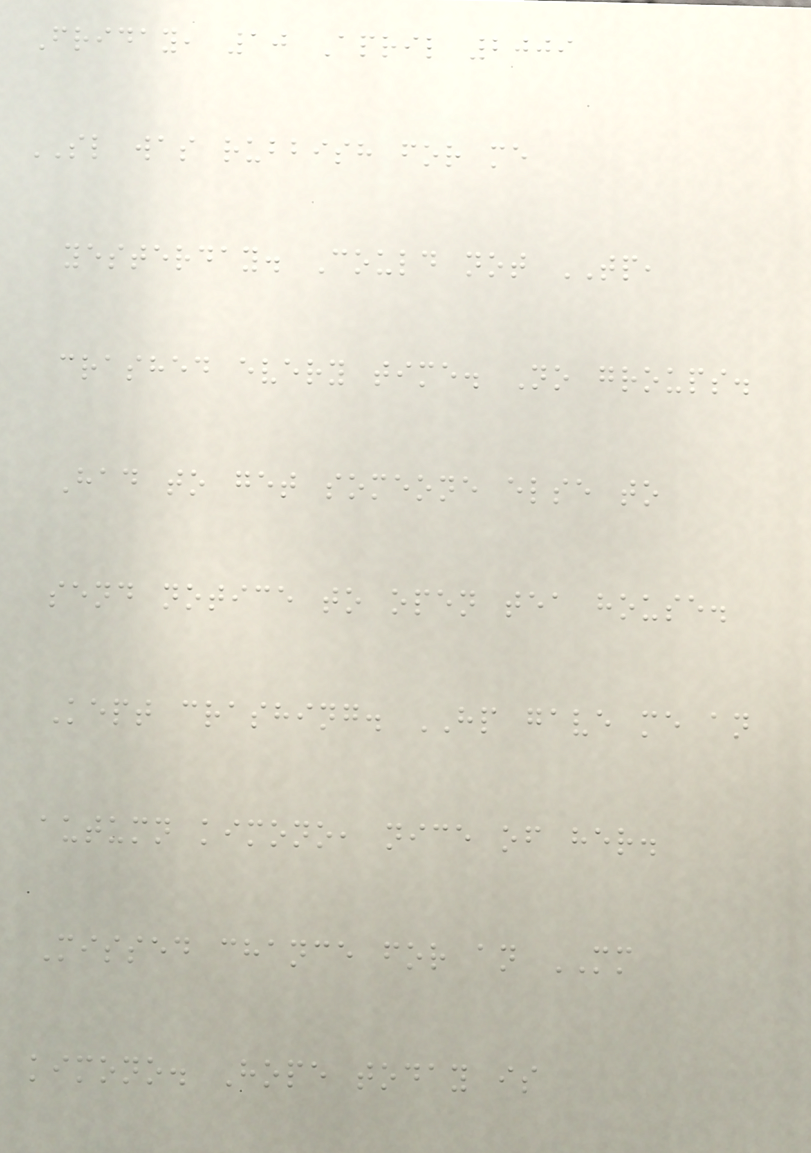Friday, 10 April 2009
SL was rubbish for me
yesterday. Could not TP,
crashed every time. No groups.
Had to get someone else to
send notice to open tea house.
Kept crashing. HP gave me an
autumn kimono, nice of her.
Missed chance for an MM
kimono. Hope today is
